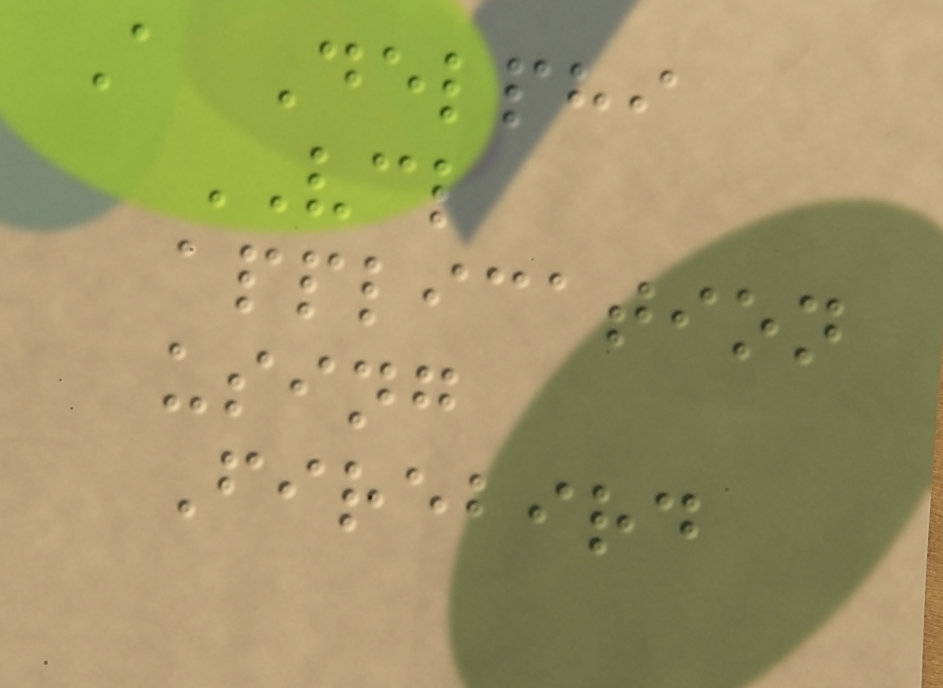A Delphi
VCL
application
using
Firebird
